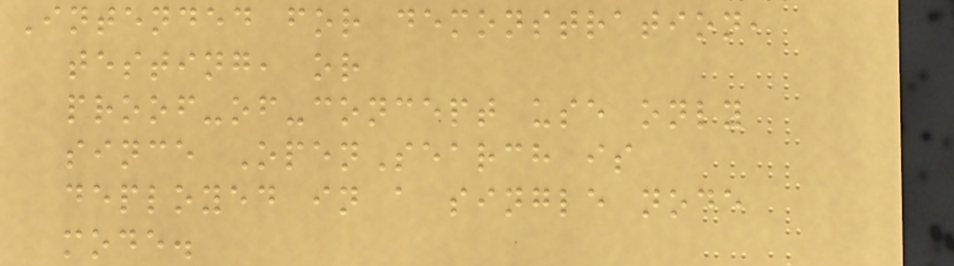Intended for demonstration,
testing, or
proof-of-concept use only
since OpenSearch is
deployed in a single node
mode.
